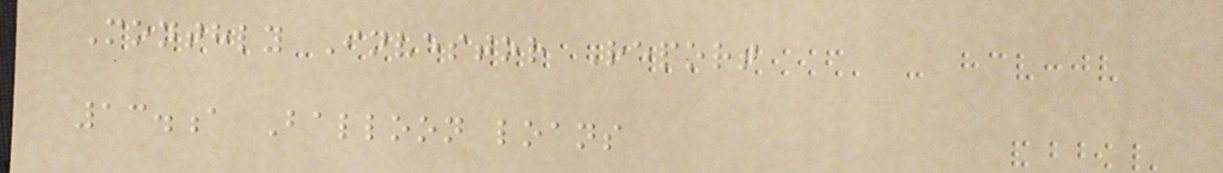Monthly Investor Report
13.a Balloon loans
